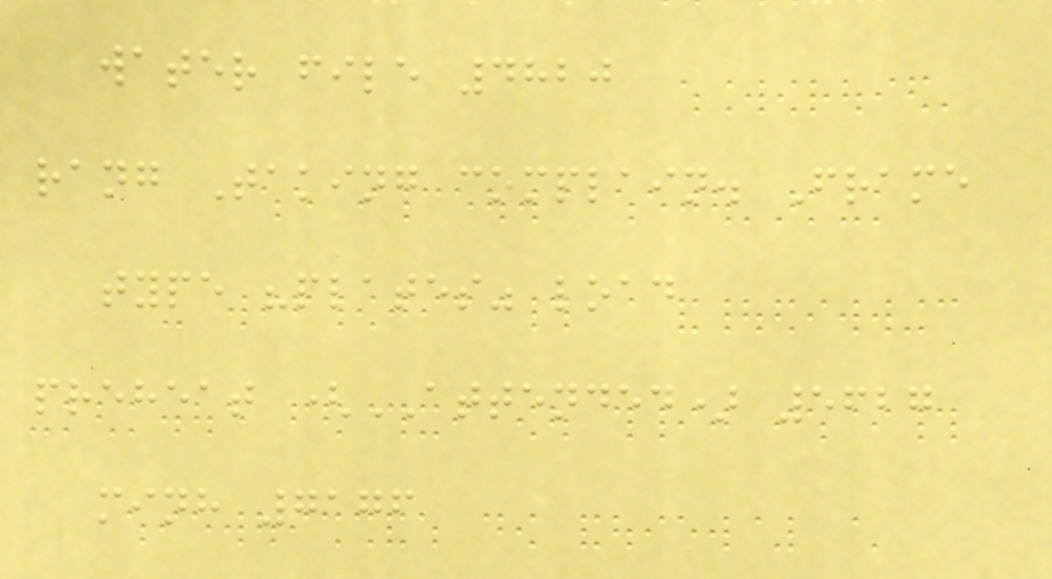water file 4820
rang Taking complain. Frame
type "plates" load
preheat (ATTENDED) 5627
minh 7176
